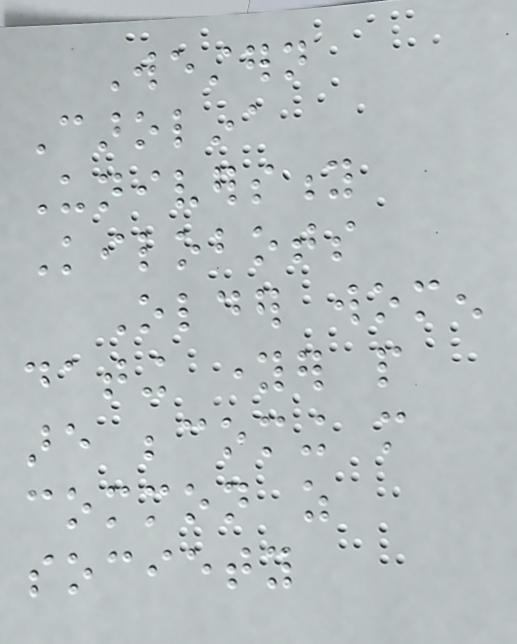Western
Carolina
University
Kilobots
Older women
dating younger people
are becoming more
common as
society
